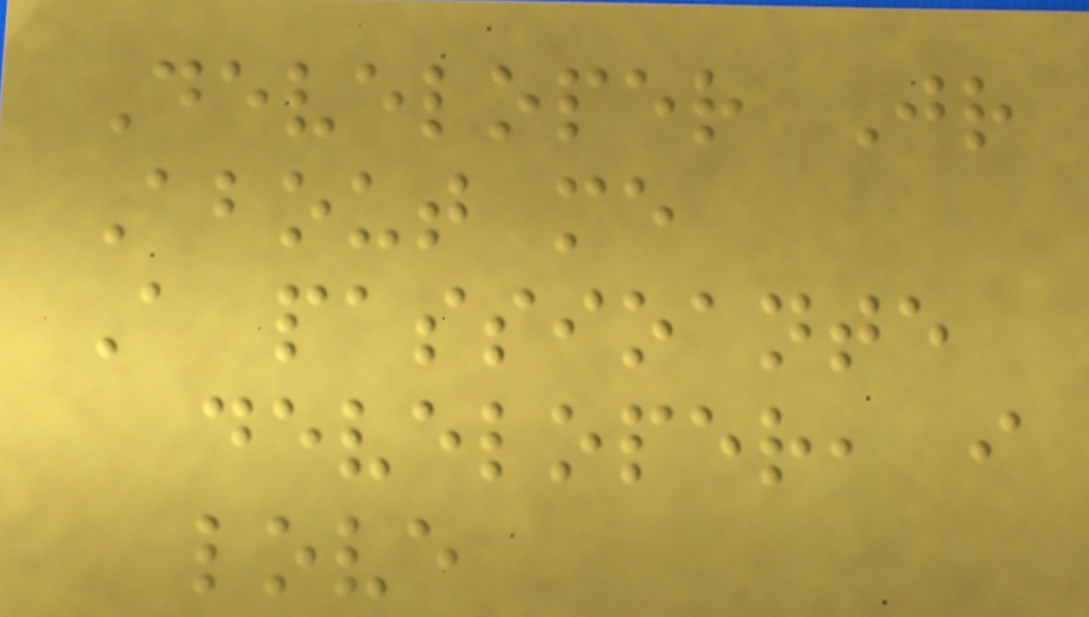Developer Jr
About me
A passioante
developer, i
love
